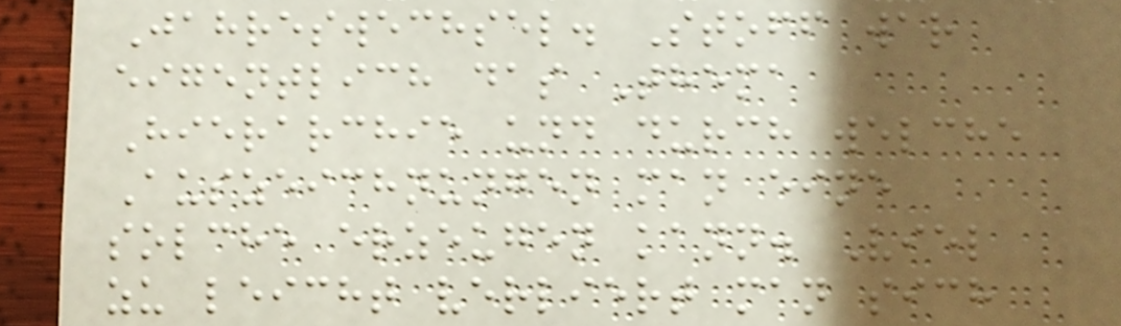Jahreswechsel. Stoff war
eigentlich das Thema
Hierarchie und durch welche
Auszeichnungen man eine
solche erzeugen kann. Viel
zu leicht verliert man sich
